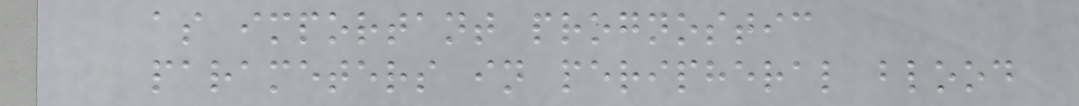as important prognostic
parameters in peripheral blood
